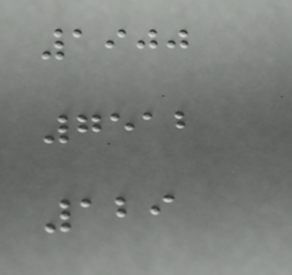1900
7512
129
